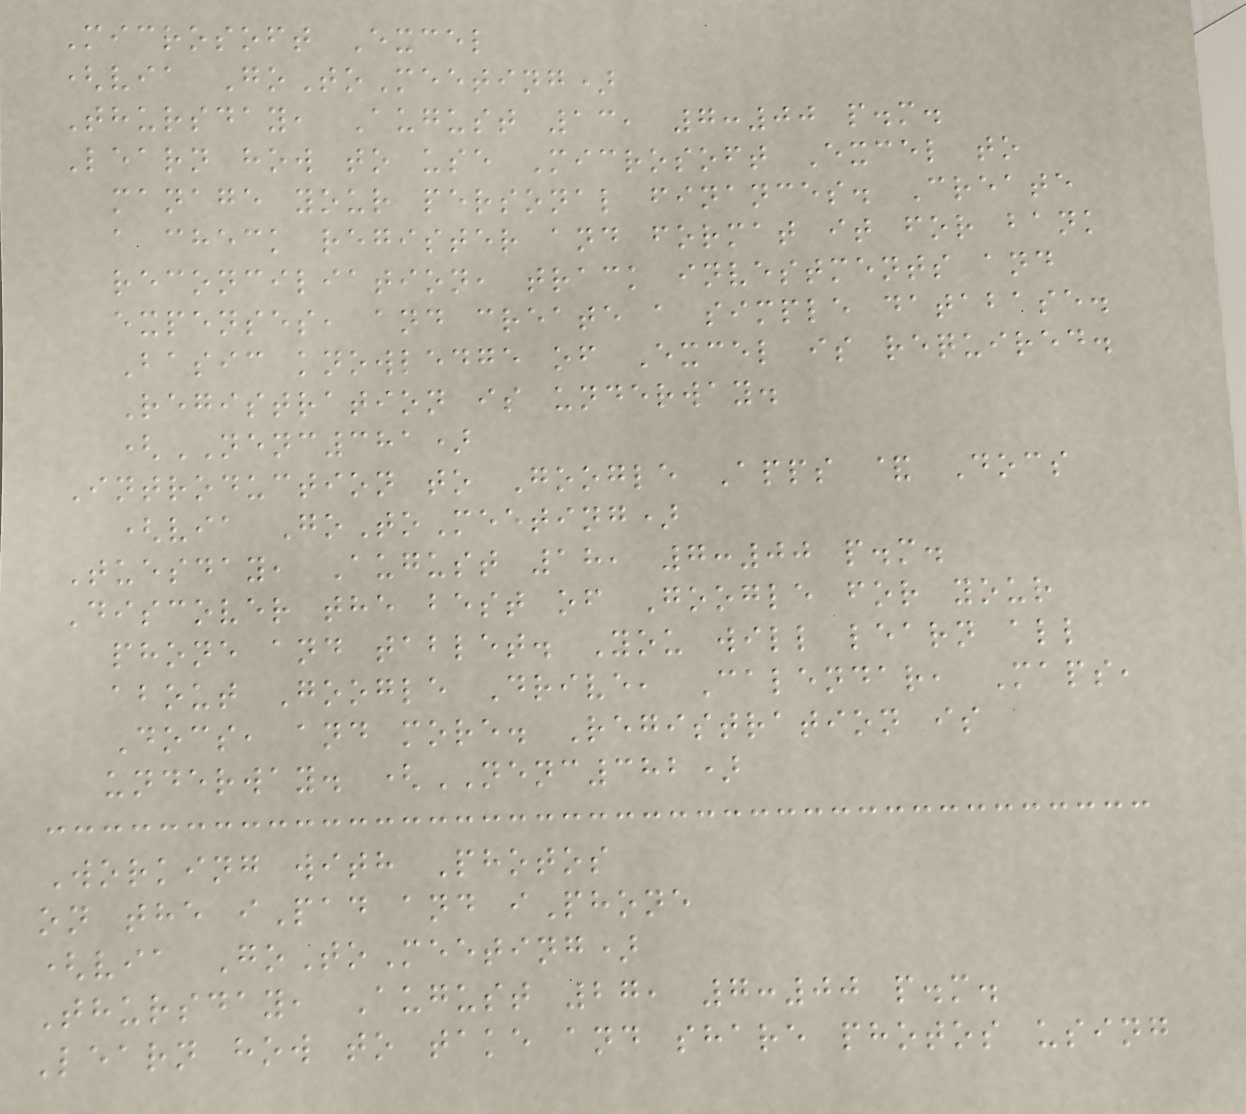Microsoft Excel
(via GoToMeeting)
Thursday, August 13, 7:00 p.m.
Learn how to use Microsoft Excel to
manage your personal finances. Create
a check register and format it for bank
reconciliation, track investments and
expenses, and create a simple database.
Basic knowledge of Excel is required.
Registration is underway.
(NENC381)
Introduction to Google Apps & Docs
(via GoToMeeting)
Tuesday, August 18, 7:00 p.m.
Discover the best of Google for your
phone and tablet. You will learn all
about Google Drive, Calendar, Maps,
Docs, and more. Registration is
underway. (NENC382)
Working with Photos
on the iPad and iPhone
(via GoToMeeting)
Thursday, August 27, 7:00 p.m.
Learn how to take and share photos using
